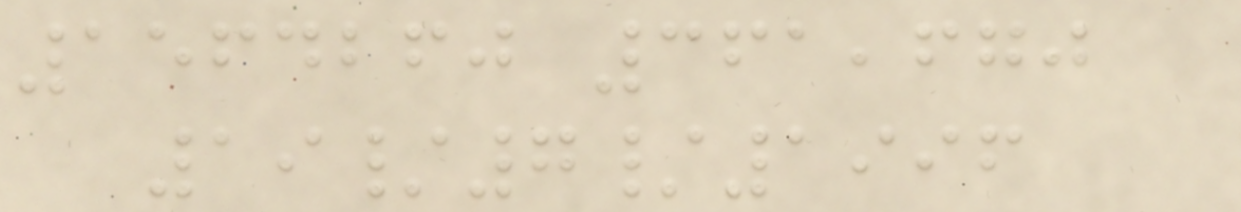1564260 361,670
19/7/1996
